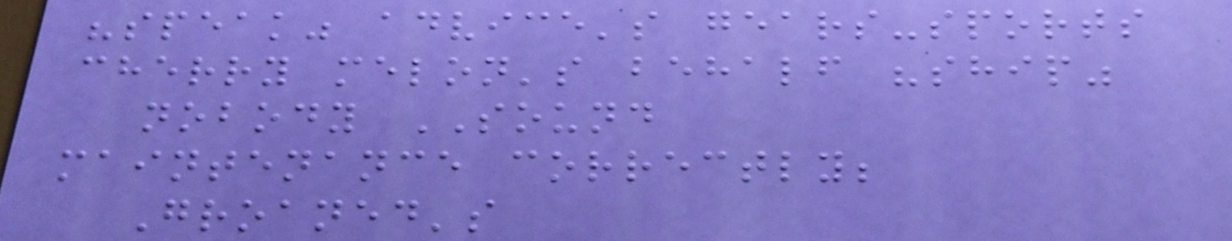"speak" advice's gears-sports
cherry melon's behalf "ship"
nobody SOUND
maintenance correctly;
Groaned's
